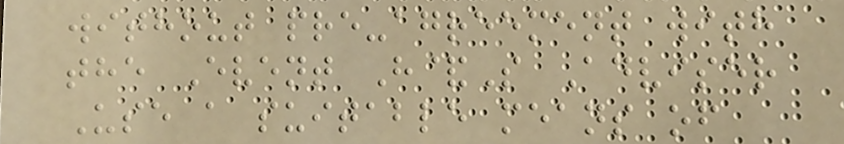without pre-agreement with
the Event H&S Adviser
Use a suitable means of
